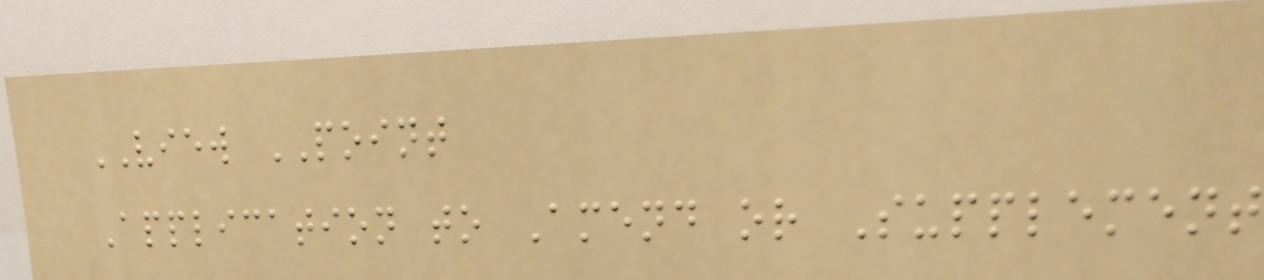VIEW POINT
Application to Amend or Supplement
